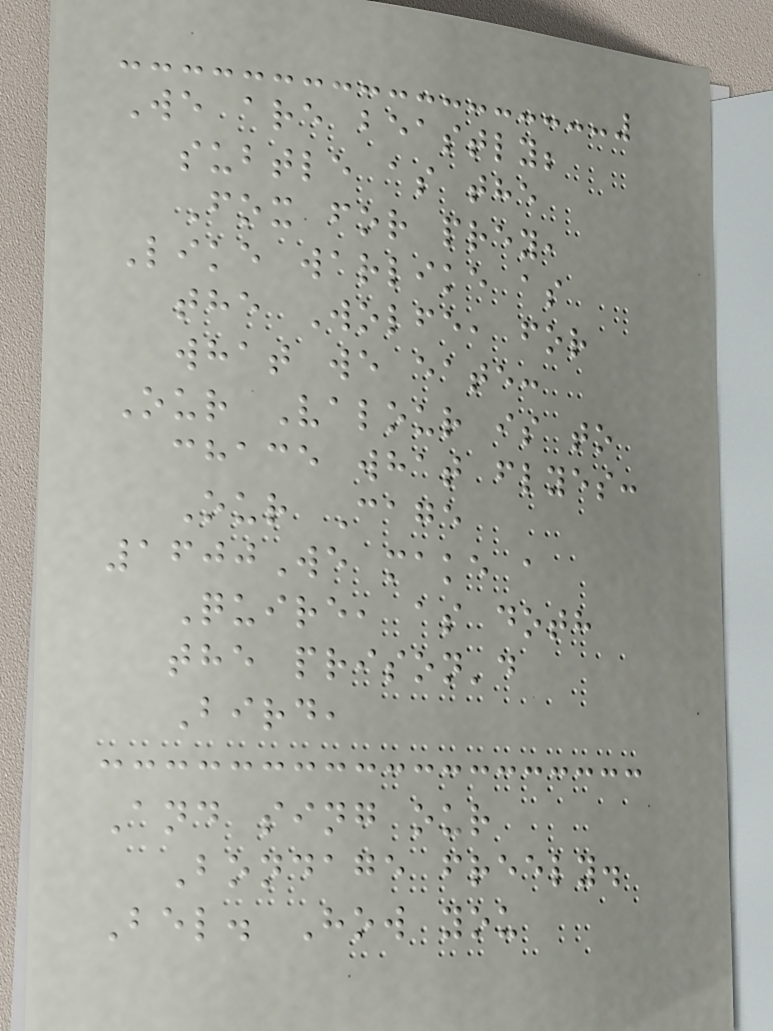We are beastly;
subtle as the
Fox for prey,
Like warlike as
the Wolfe, for
what we eate:
Our Valour is to
chace what flyes:
Our Cage
1600We make a
Quire, as doth
the prison'd
Bird,
And sing our
Bondage freely.
Bel. How you
